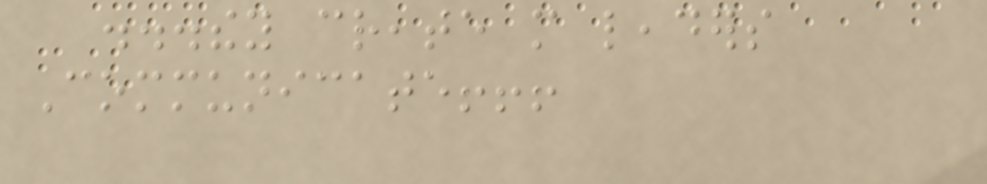...they create more leaders
Communicate!!!
